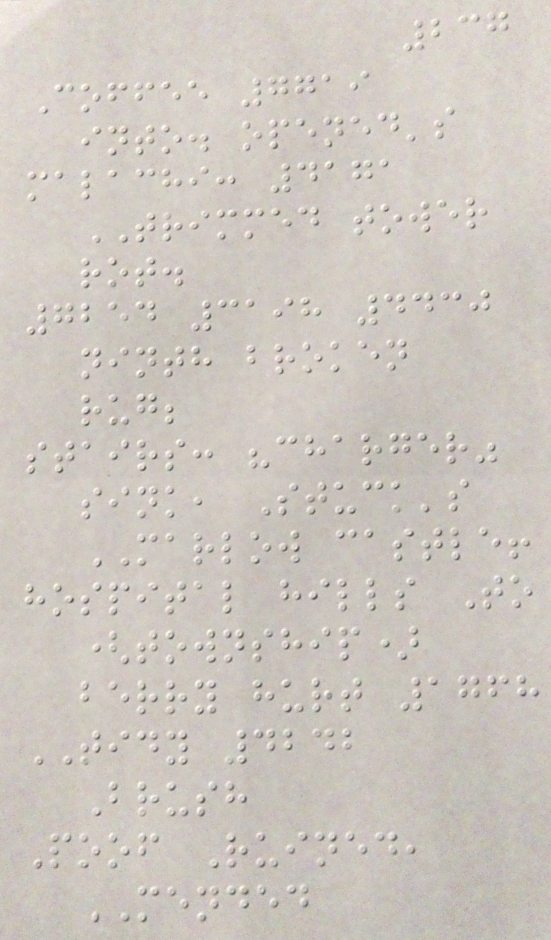237
Coffee 7719
into. opened's
malachi: 4171
TRIMMED tower
rot.
7254 3198 4430
ninth broken
rug;
stairs: "charger"
sink, Stuck's
MARLOW castle!
hospital hills To
(township)
berry hurt 1768
TIDY 4242
Brush
Poof Ruined,
MENDED
